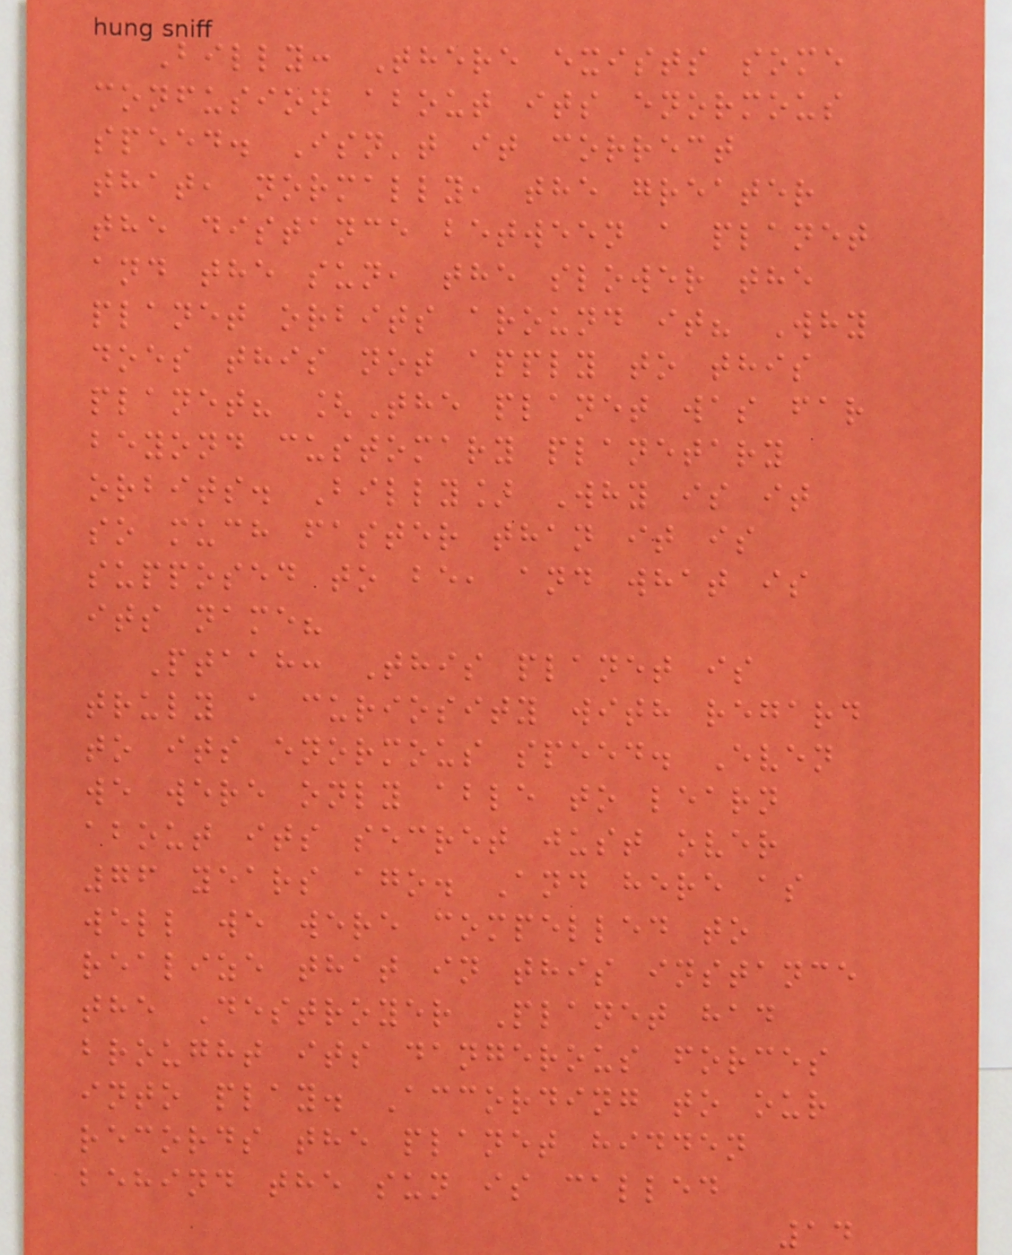Billy: There exists some
confusion about its enormous
speed. Isn't it correct
that, normally, the greater
the distance between a planet
and the sun, the slower the
planet orbits around it? Why
does this not apply to this
planet? [The planet was far
beyond customary planetary
orbits. Billy] Why is it
so much faster than it is
supposed to be, and what is
its name?
Ptaah: This planet is
truly a curiosity with regard
to its enormous speed. Even
we were only able to learn
about its secret just over
76 years ago. And here as
well we were compelled to
realize that in this instance
the Destroyer Planet had
brought its dangerous forces
into play. According to our
records the planet hidden
behind the sun is called
14
